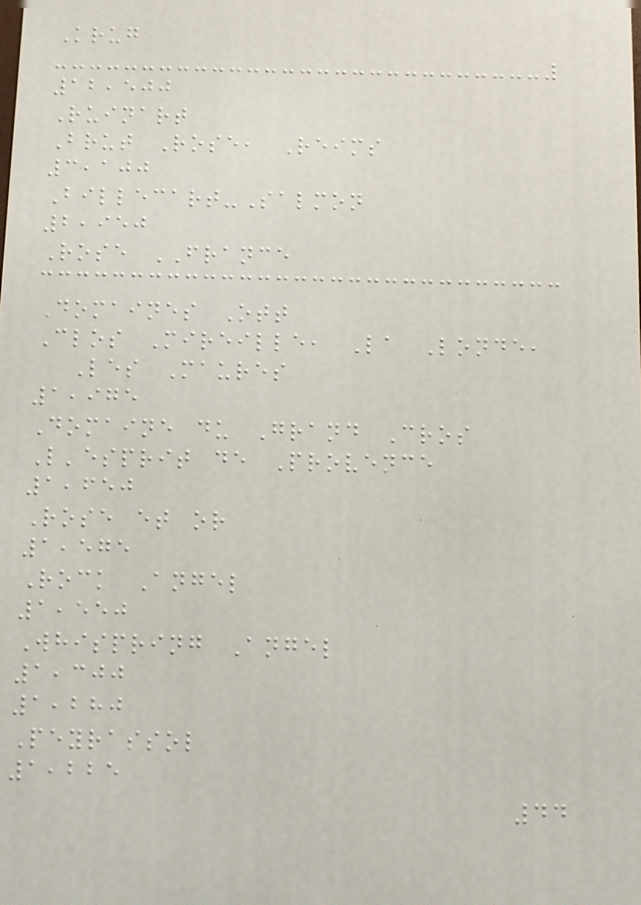Krug
12,500
Ruinart
Brut Rose, Reims
3,100
Billecart-Salmon
2,950
Rose FRANCE
Domaines Ott
Clos Mireille, La Londe,
Les Maures
1,975
Domaine du Grand Cros
L'esprit de Provence
1,650
Rose et or
1,575
Rock Angel
1,550
Whispring Angel
1,300
1,280
Peyrassol
1,225
44
